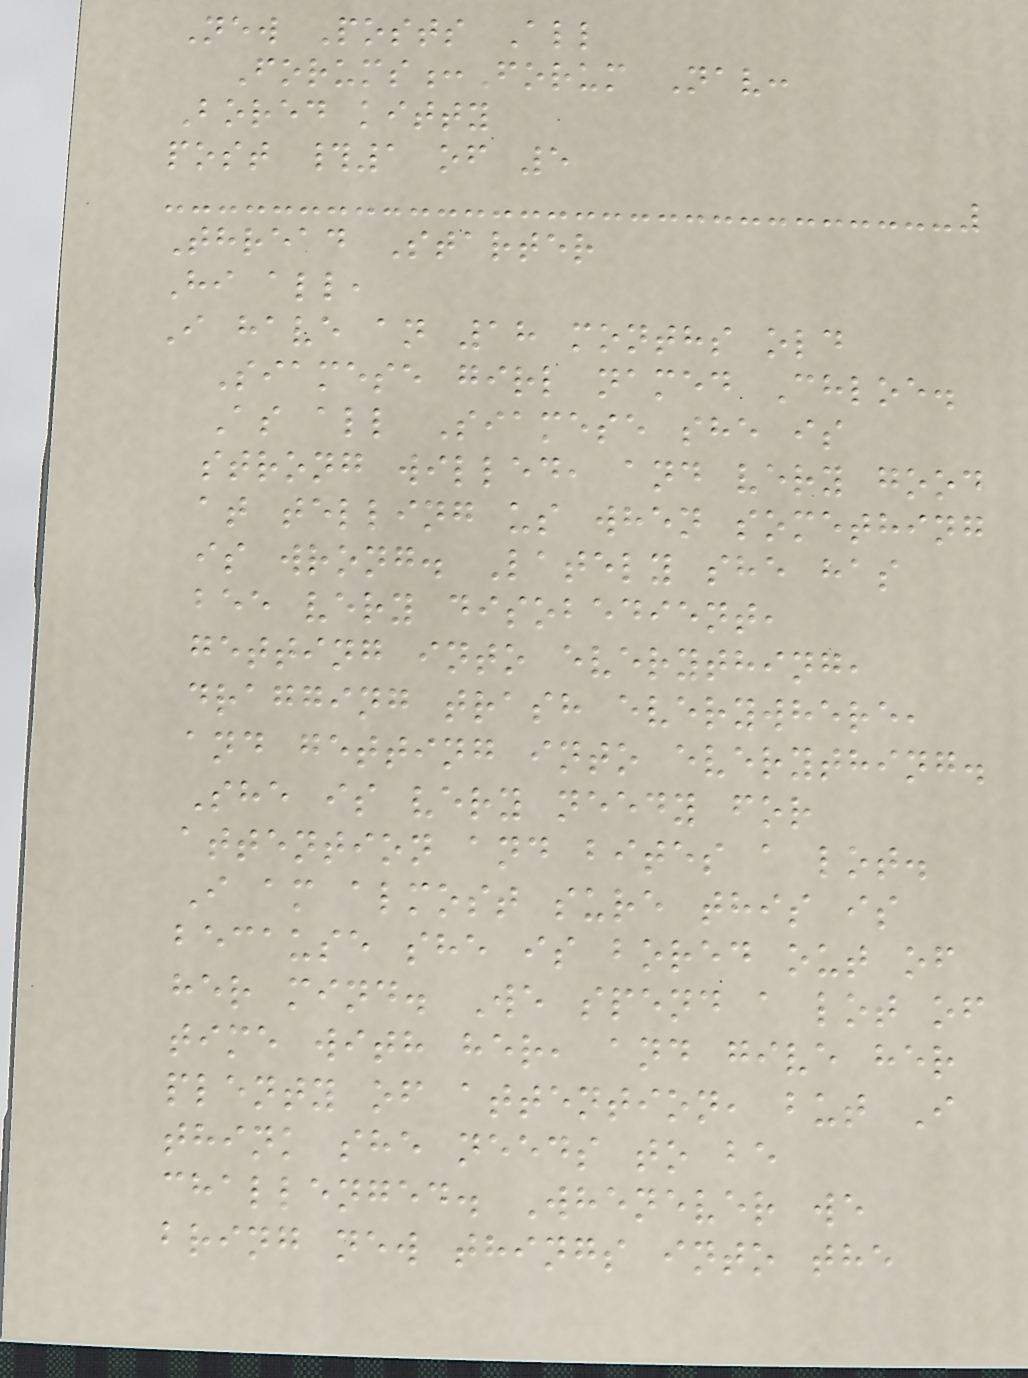New Posts All
Forums:Forum Nav:
Bored kitty
post #1 of 5
Thread Starter
Hi all,
I have an 18 months old
Siamese girl named Chloe.
As all Siamese she is
strong willed, and very good
at telling us when something
is wrong. Lately she has
bee very disobedient,
getting into everything,
dragging trash everywhere,
and getting into everything.
She is very needy for
attention and bites a lot.
I am almost sure this is
because she is bored out of
her mind. We spend a lot of
time with her, and give her
plenty of attention, but I
think she needs to be
challenged. Whenever we
bring new things into the
